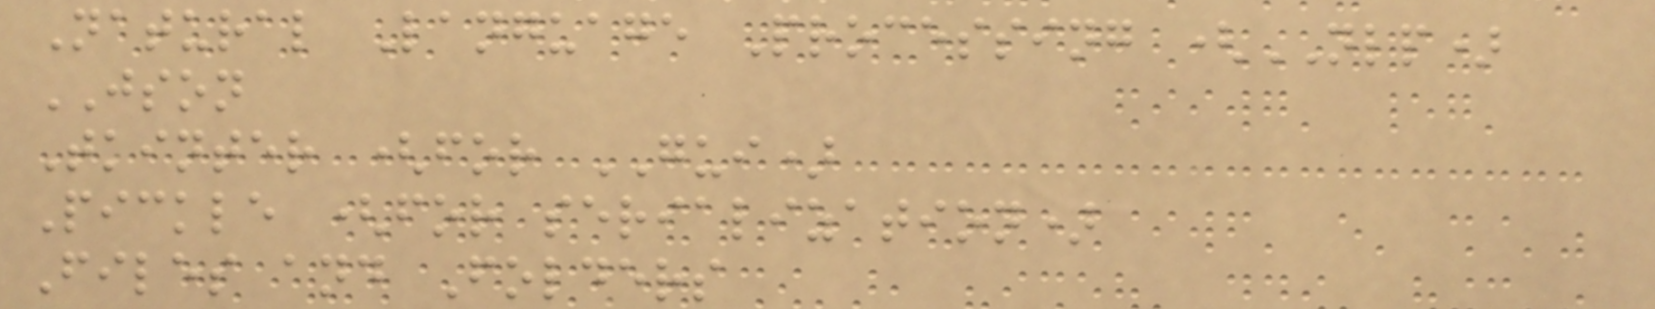Natural Language Processing (NLP)
JSON
Tkinter (for GUI)
Pickle (for serialization)
Files and Folders
